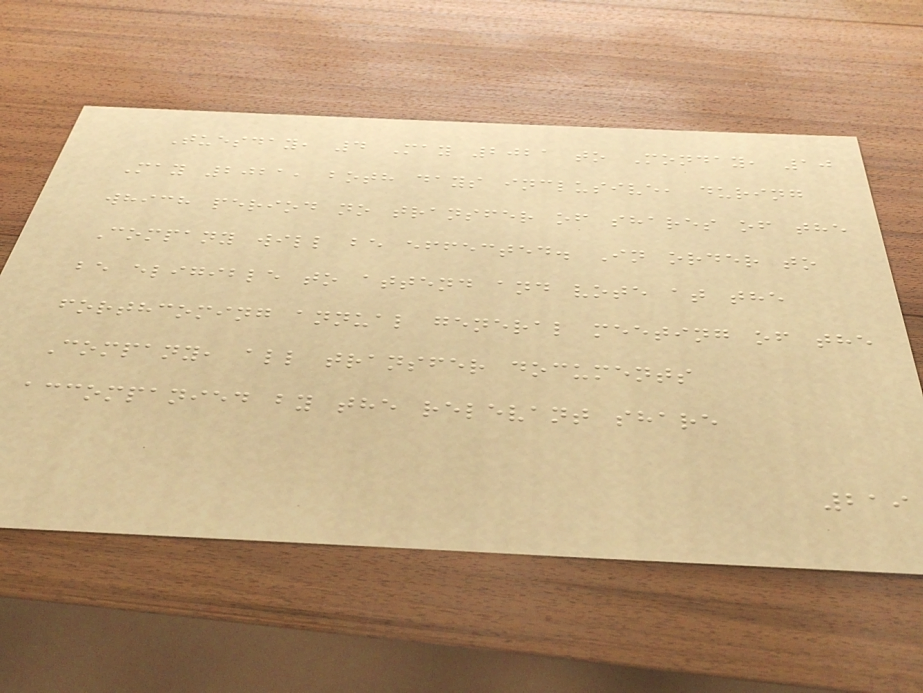Tuesday, 4 May 2021 to Monday, 10
May 2021, both days inclusive, during
which period no transfer of shares of the
Company will be effected. In order to
be eligible to attend and vote at the
forthcoming annual general meeting of the
Company, all transfer documents
accompanied by the relevant share
219
